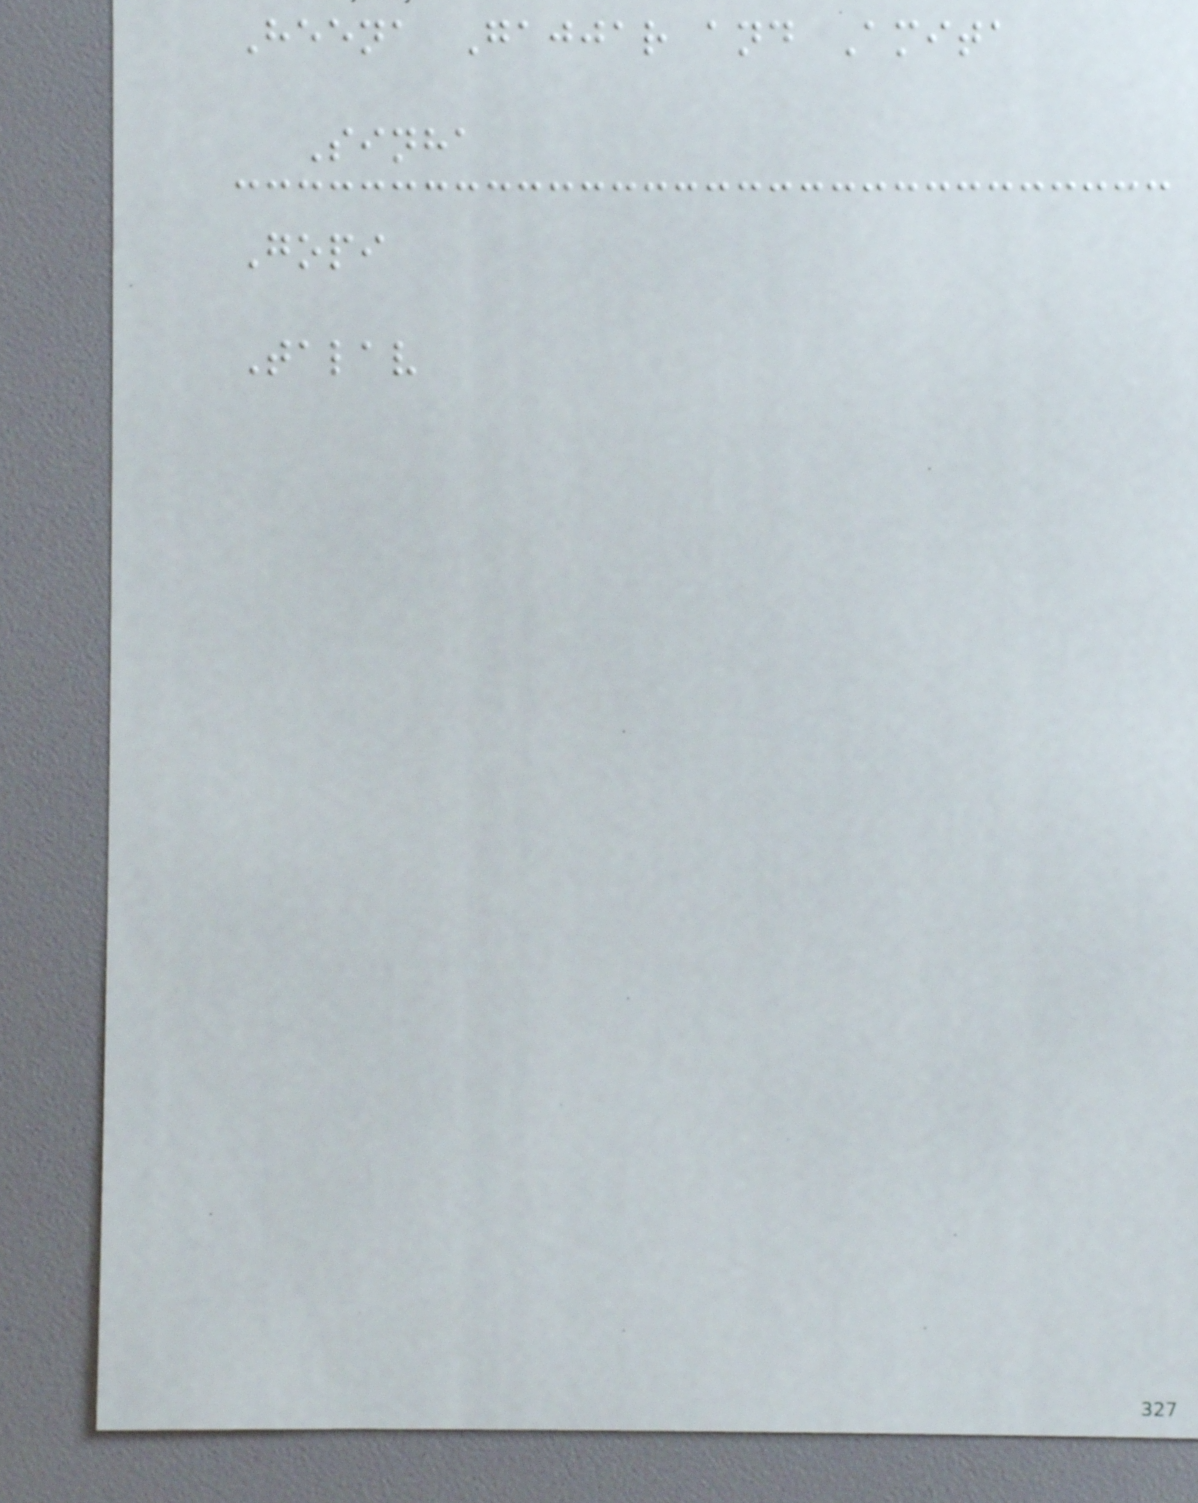Heena Gajjar and Amita
Sinha
Gopi
Talav
